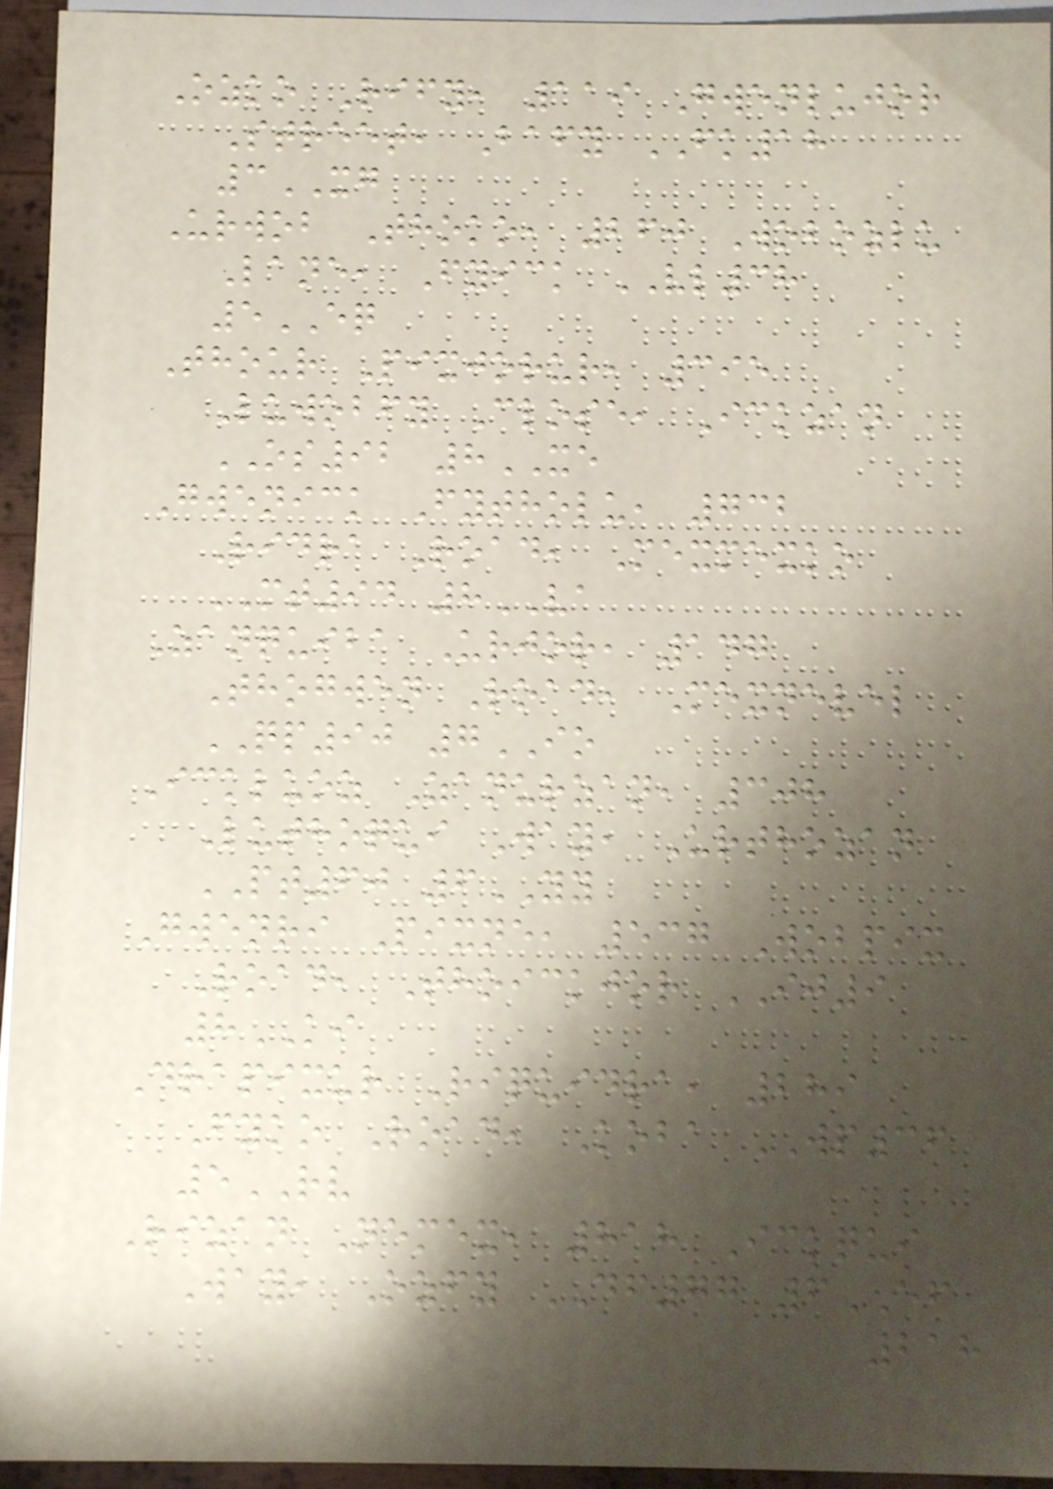Ozko Rify, 119 Gwenlujor
Street, Bafy FK18
3XG
Urwob Thoko, 260 Wobozlu
Lane, Fyick VL38
5EQ
Thour Pixjorur, 395
Luwobfy Close, Ickzan
OS92 8XE
Gwenick Fytholu, 732
Ridra Road, Mexmexko
MT94 8VA
Zanquiba Urjor, 147
Thogwen Road, Mexnevel
QP90 7IO
Ickluoz Zanurzan, 308
Luthoqui Way, Urthozan
PT60 6YY
Gwenri Pixne, 537 Wobpix
Road, Thoickjor IJ9
8KI
Drapixur Riquidra, 289
Fyko Road, Koba WP36
5RV
Rizan Nemex, 818 Ickqui
Way, Ozfy DF77 6EF
218
